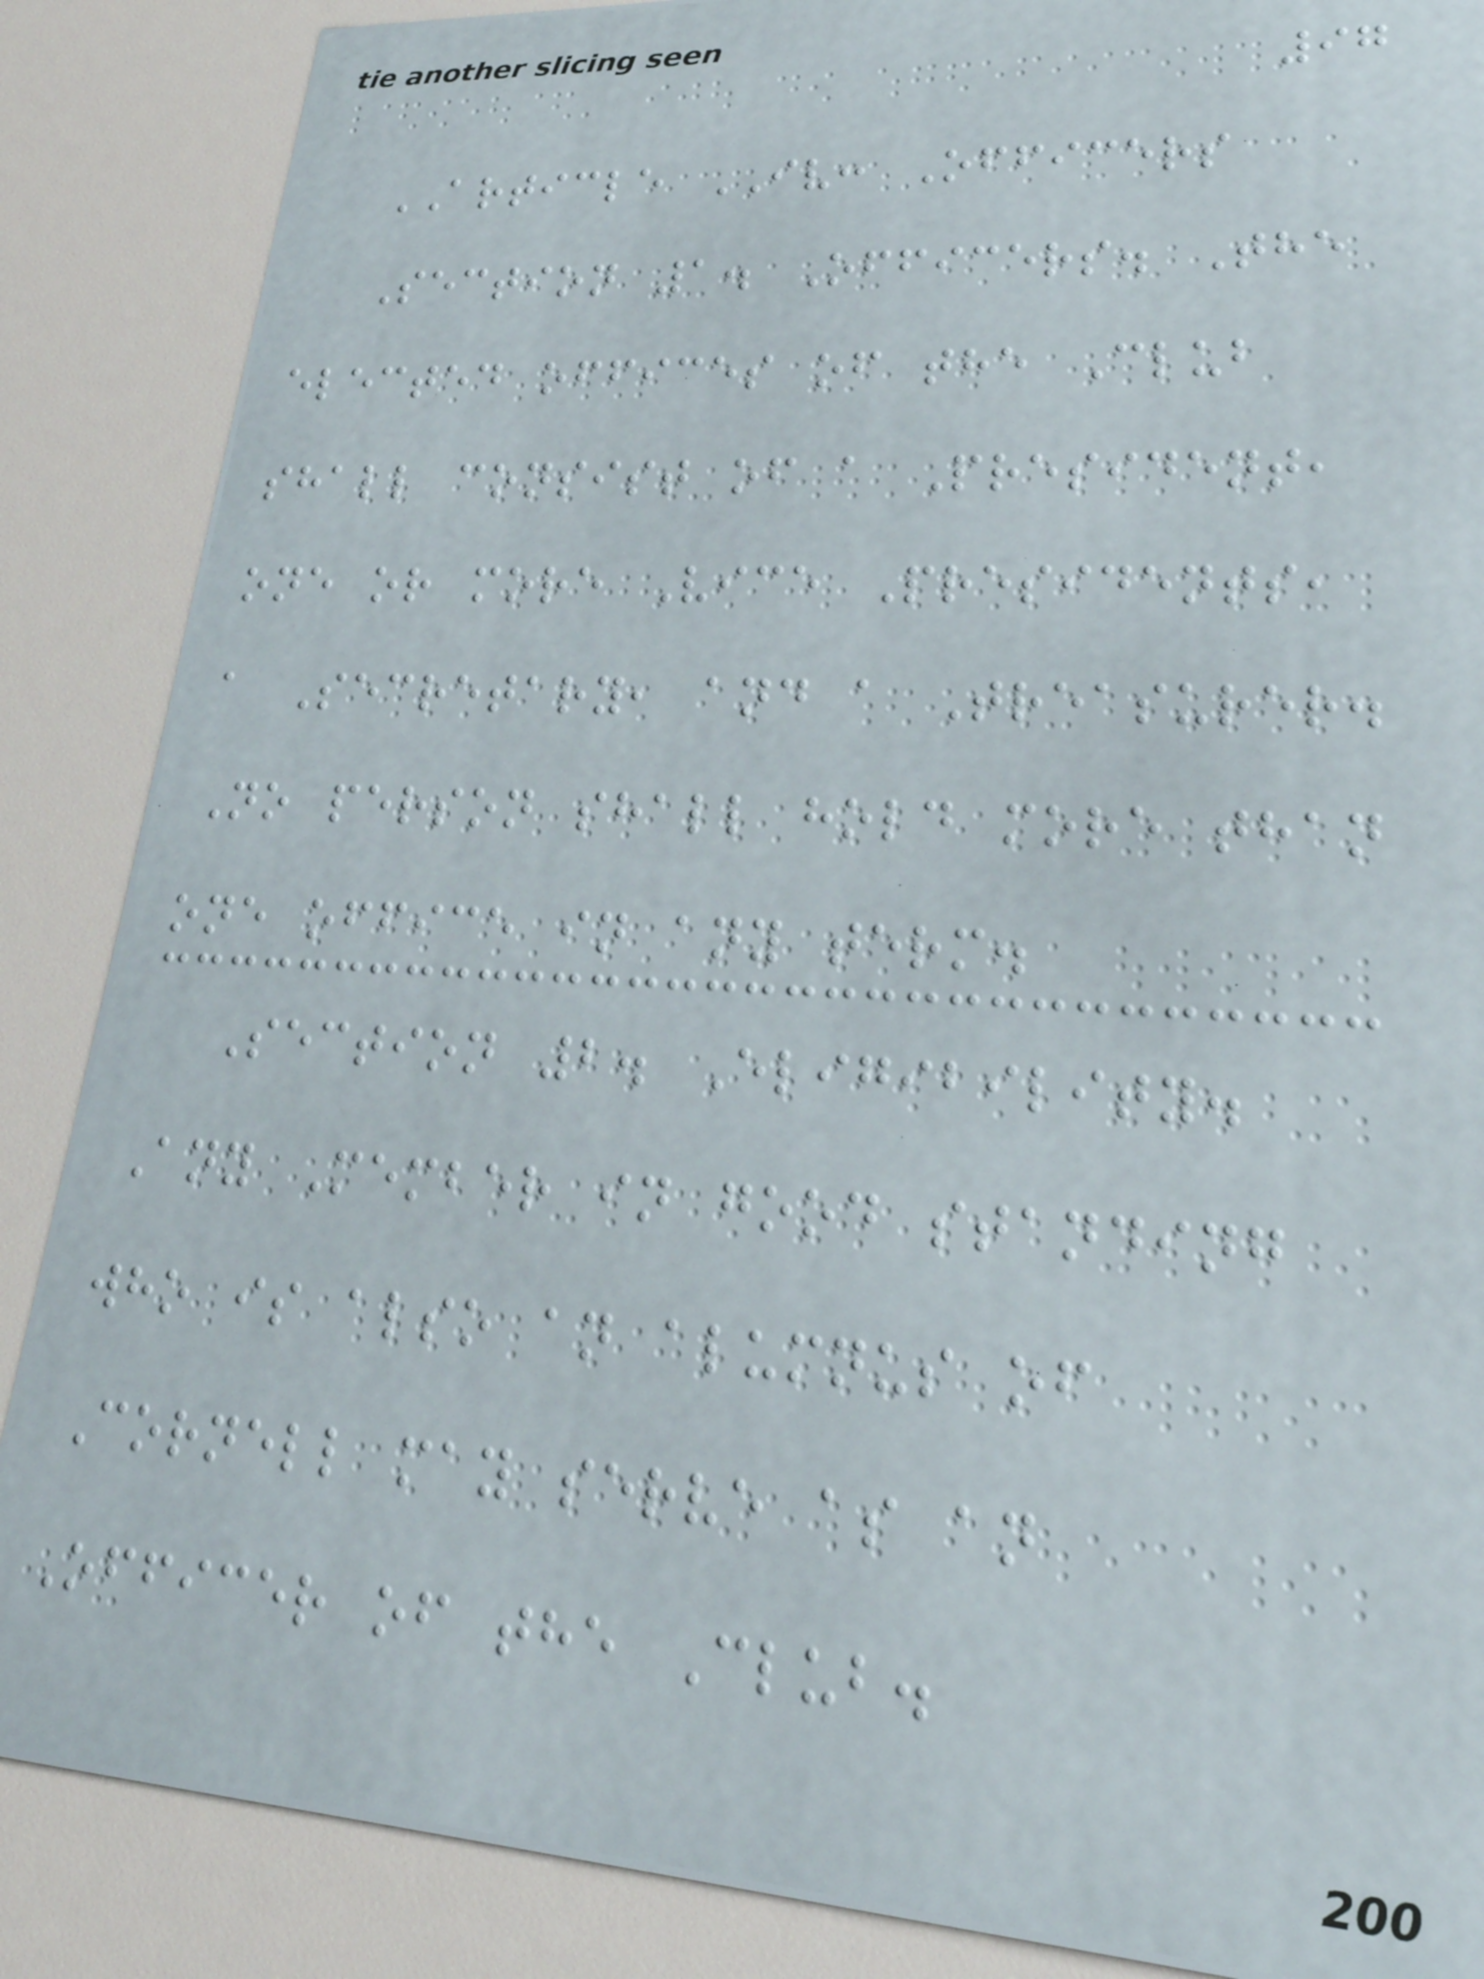97
ARTICLE IV: Officers
Section 1. Officers. The
elected offices of the Club
shall consist of a President,
one or more Vice Presidents,
a Secretary, and a Treasurer.
No person shall hold more than
one office in any term.
Section 2. Eligibility.
Any Member in good standing
who is also an alumnus of
Cornell may serve as an
Officer of the Club.
